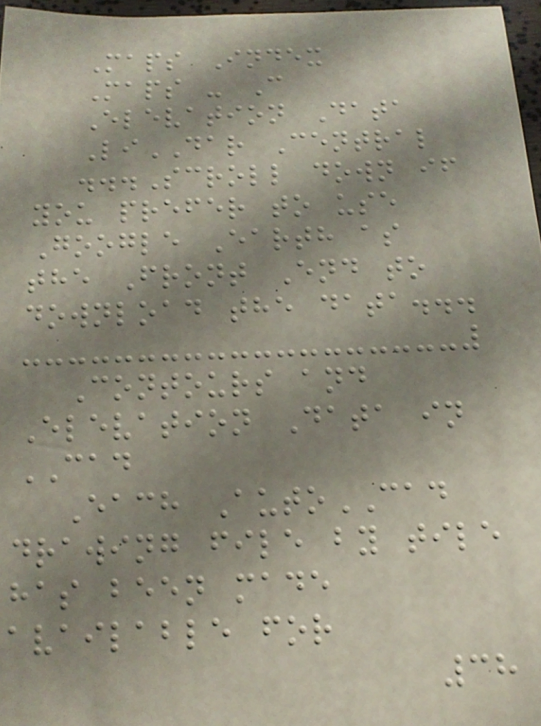Maps Index
Maps - C
Elevation Data
LiDAR Central
...Scroll down if
you prefer to use
Google Earth as
the Front End to
download the data...
Contours and
Elevation Data in
CAD
Each AutoCAD
drawing file by tile
has been made
available for
38
